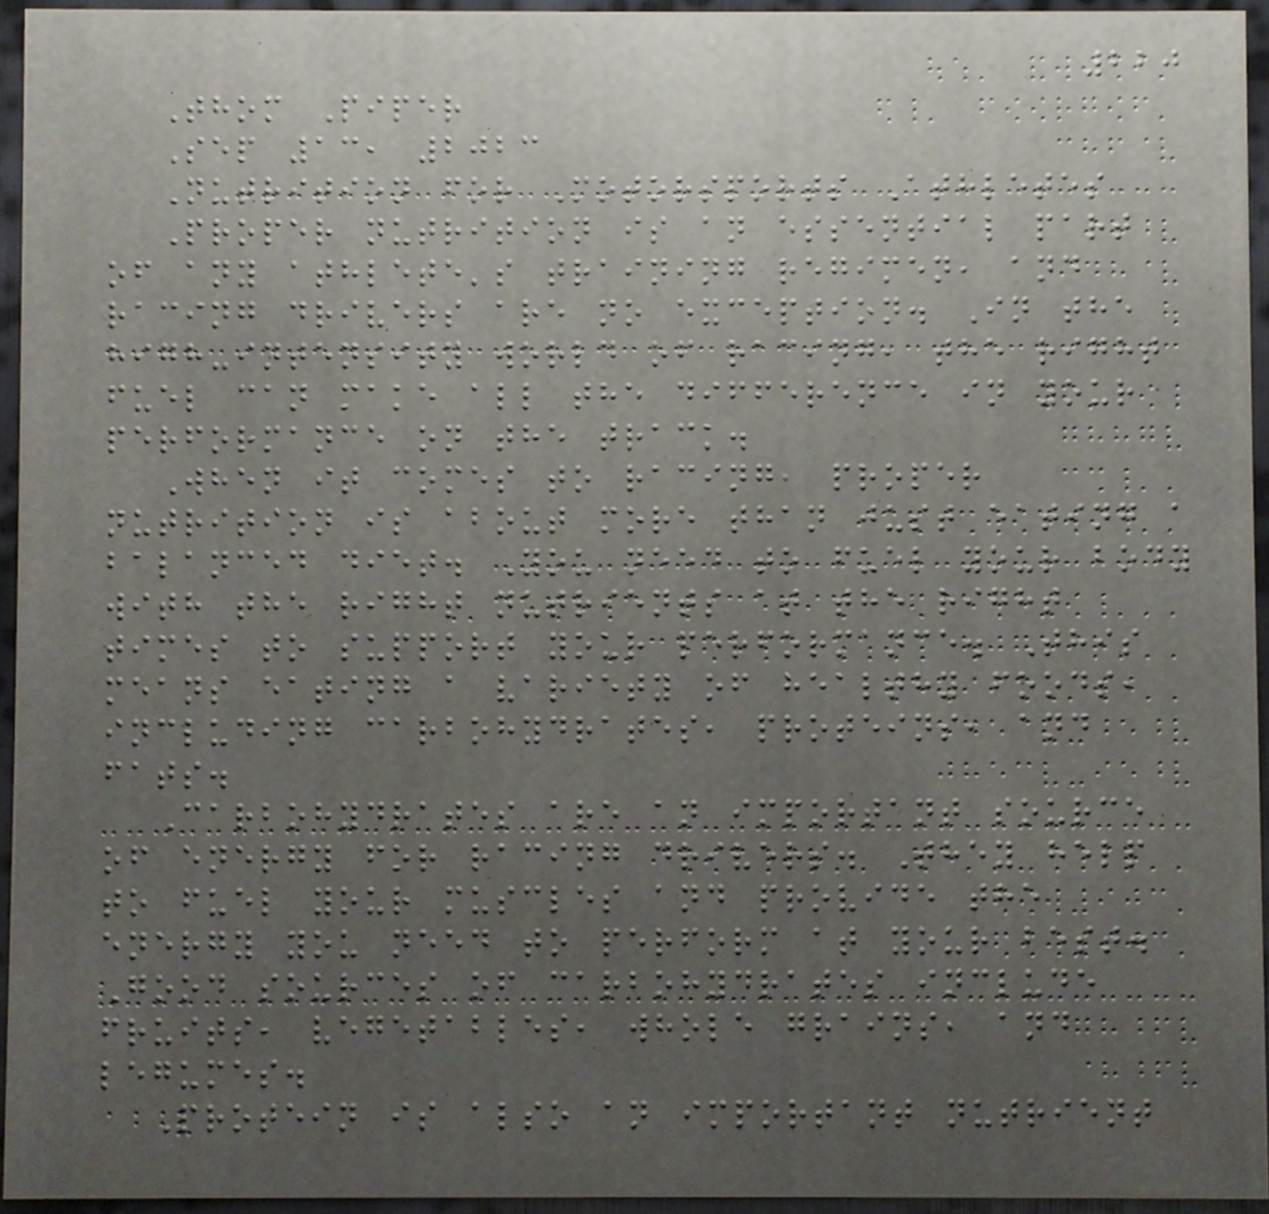220
Thom Piper
Sep 13, 2023
Nutrition for Motorsports Athletes
Proper nutrition is an essential part
of any athlete's training regimen, and
racing drivers are no exception. In the
high-intensity world of racing, the right
fuel can make all the difference in your
performance on the track.
When it comes to racing, proper
nutrition is about more than just eating a
balanced diet. You need to fuel your body
with the right nutrients at the right
times to support your performance. This
means eating a variety of healthy foods,
including carbohydrates, proteins, and
fats.
Carbohydrates are an important source
of energy for racing drivers. They help
to fuel your muscles and provide the
energy you need to perform at your best.
Good sources of carbohydrates include
fruits, vegetables, whole grains, and
legumes.
Protein is also an important nutrient
